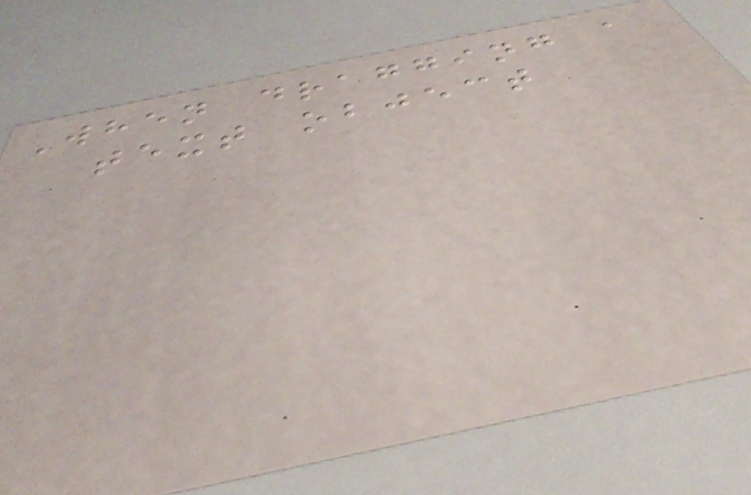When dragging a
text object
